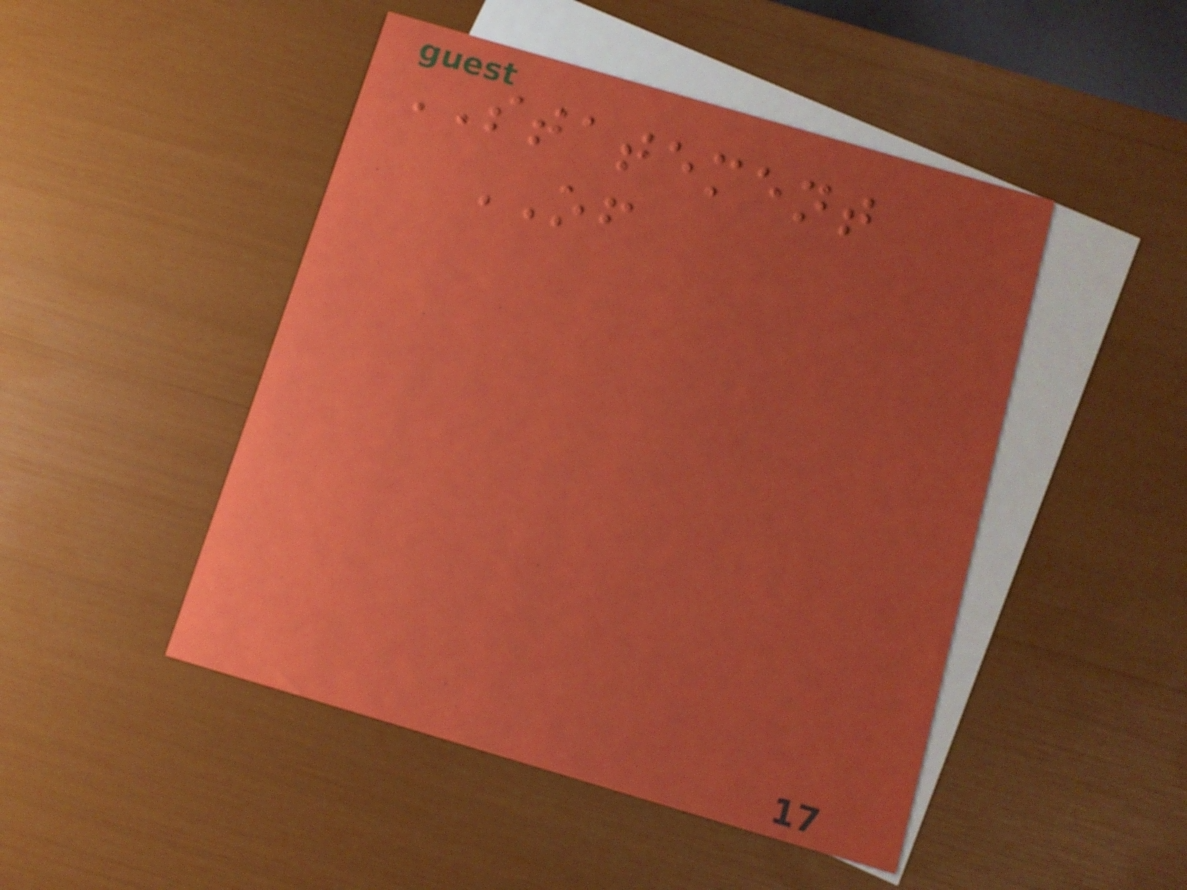STATEMENT
OF
